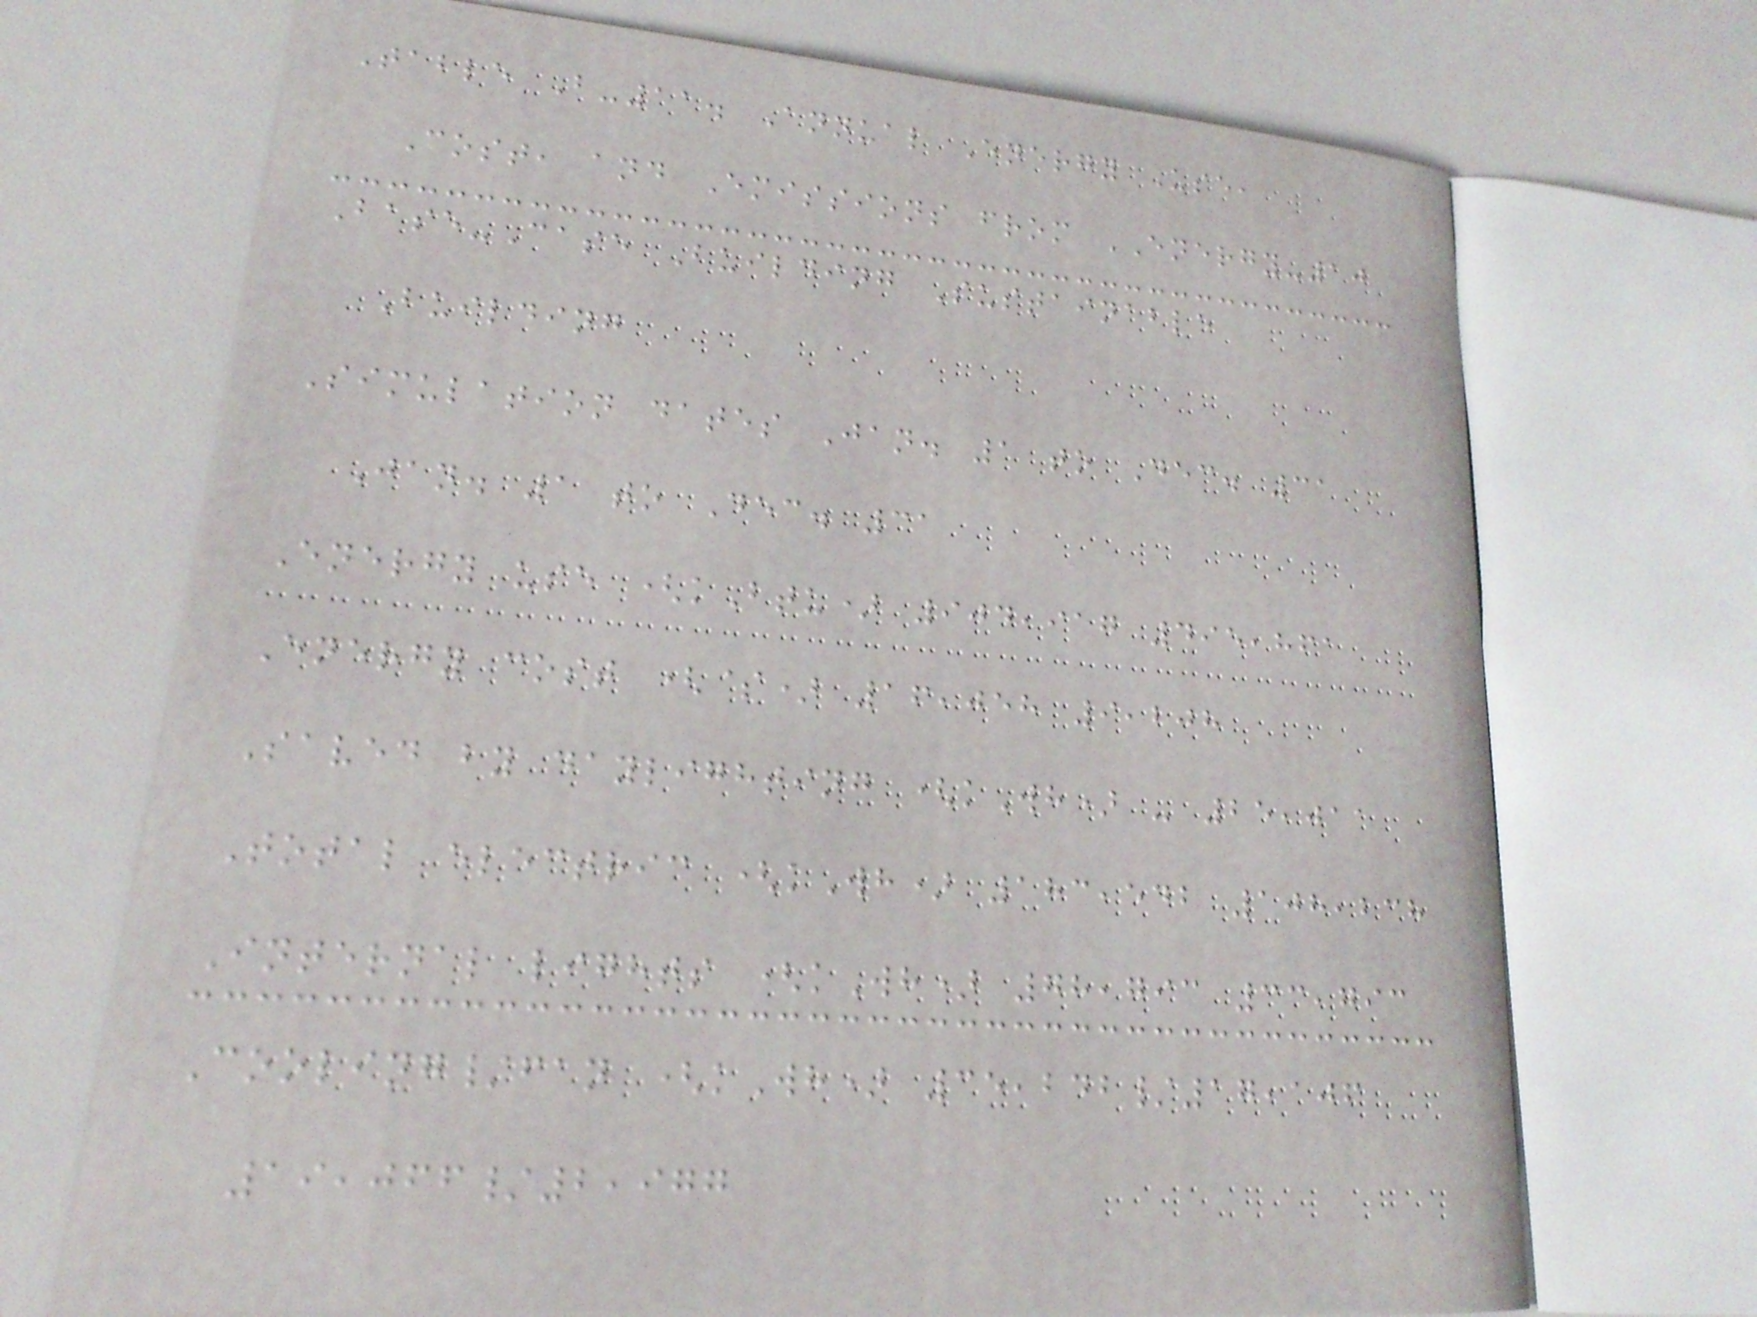Table B-11. Annual Energy Use,
Cost, and Emissions from ENERGY-10
Base-Case Building Sustainable
Building
Simulation dates Jan. 1 to Dec. 31
Jan. 1 to Dec. 31
Energy use (kBtu) 904,917 495,861
Energy cost ($) 16,058 9,208
Saved by daylighting (kWh) - 25,011
Total electric (kWh) 183,542 108,238
Internal lights (kWh) 78,793 33,793
Cooling/fan (kWh) 35,242/17,106
19,066/2,977
